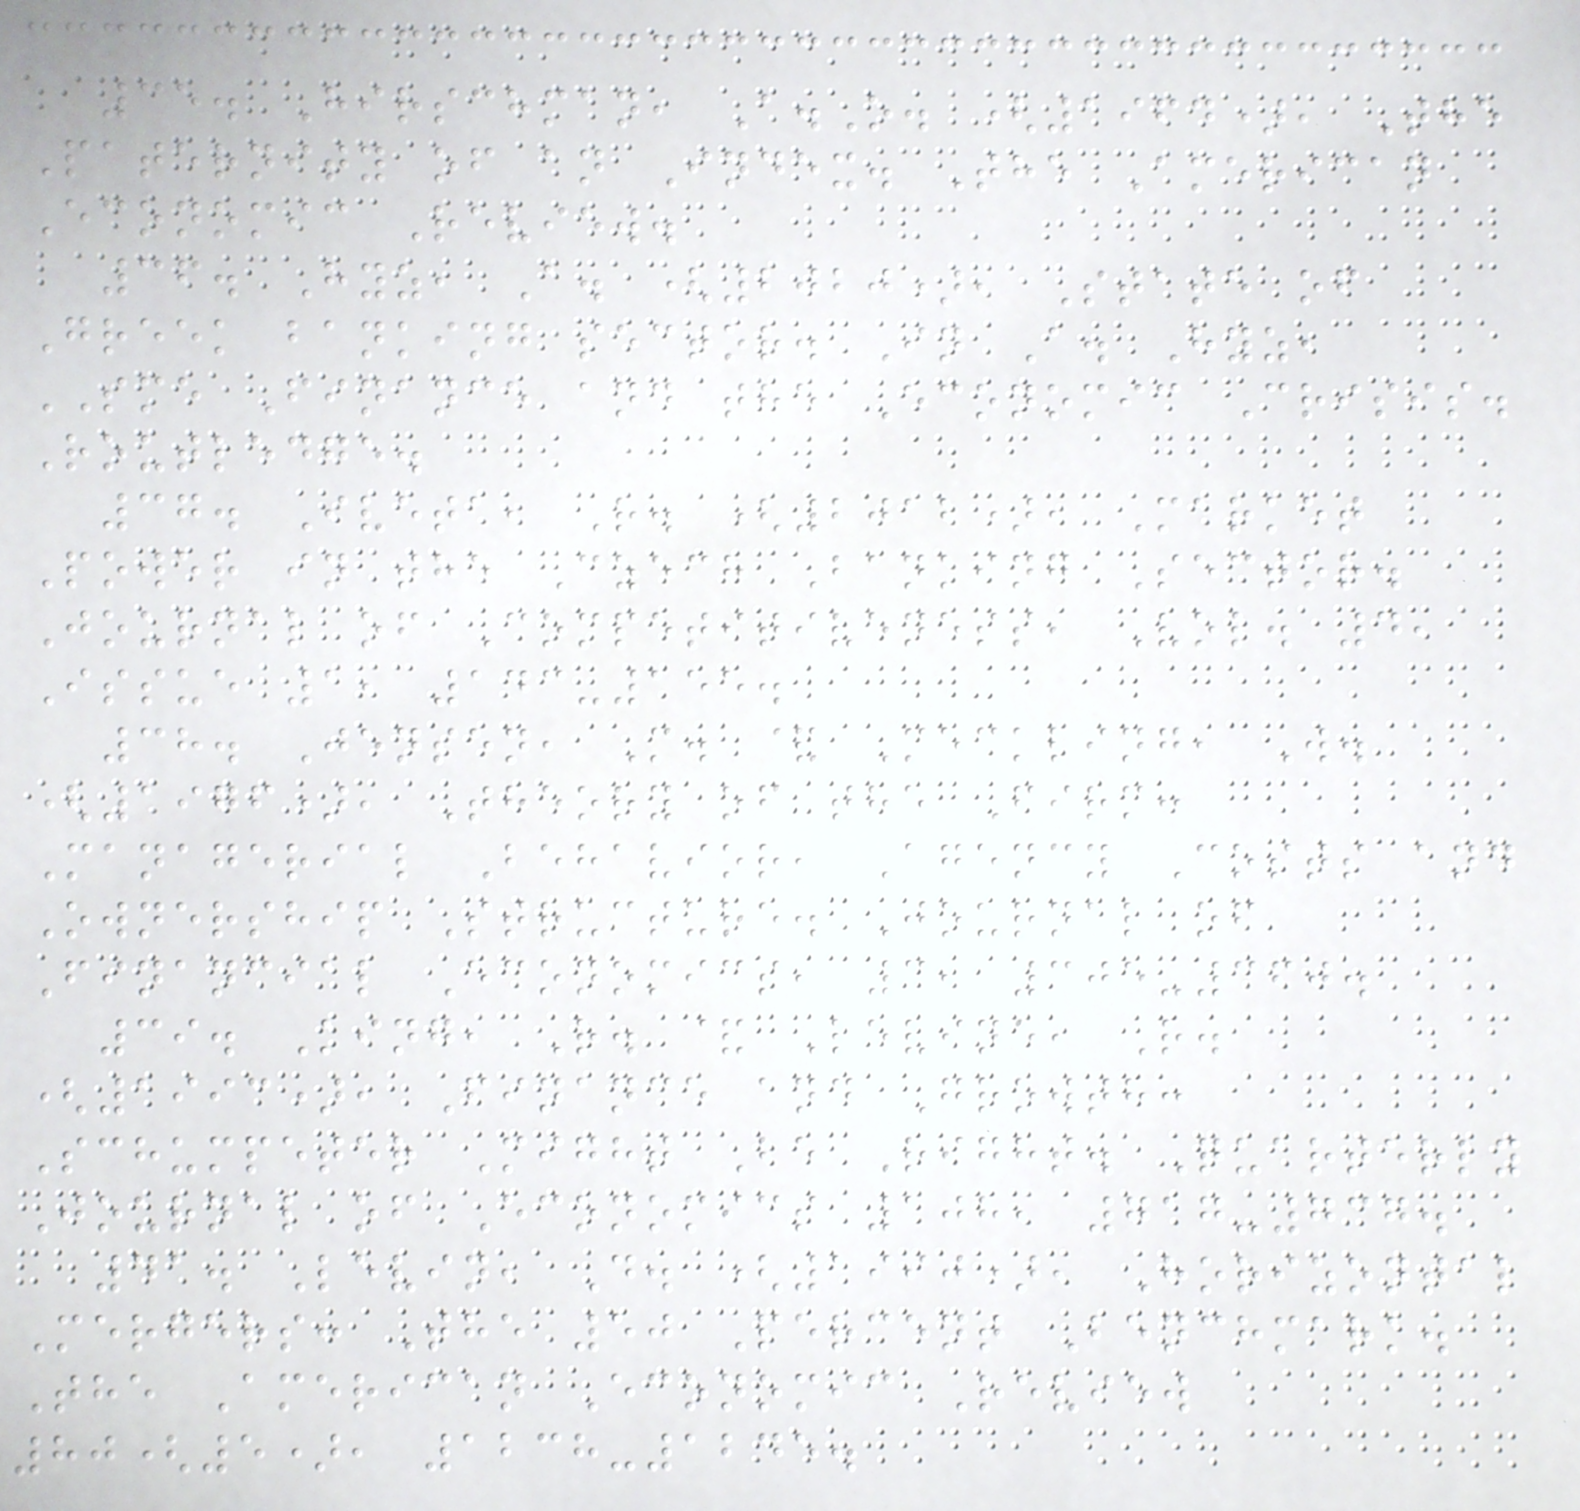35. Hirschman, A.O. (1964), The
Paternity of an Index. The American
Economic Review.
36. Hyz, A. (2020), State of
Greek banking sector. In A. Hyz,
SME Finance and the Economic Crisis.
Routledge.
37. Iveta, R. (2012), Market
Power in the Czech Banking Sector.
Journal of Competitiveness, Vol. 4,
Issue 1, 143-155.
38. Jensen, M. & Meckling, W.
(1976), Theory of the Firm:
Managerial Behavior, Agency Costs and
Ownership Structure. Journal of
Financial Economics, 3, 305-360.
39. King, R. & Levine, R.
(1993), Finance and Growth:
Schumpeter Might Be Right. Quarterly
Journal of Economics 108, 717-737.
41. Levin, D. (1990), Horizontal
Mergers: The 50 Percent Benchmark.
The American Economic Review
80(5), 1238-1245.
